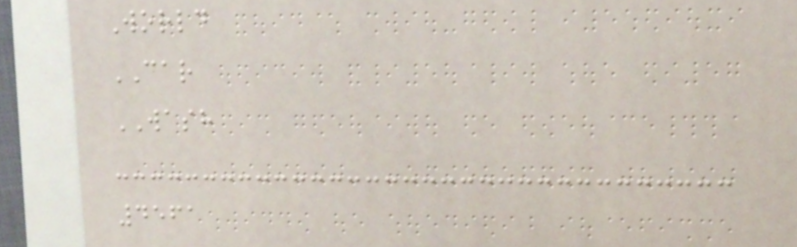World
CAR
WASH
4561
